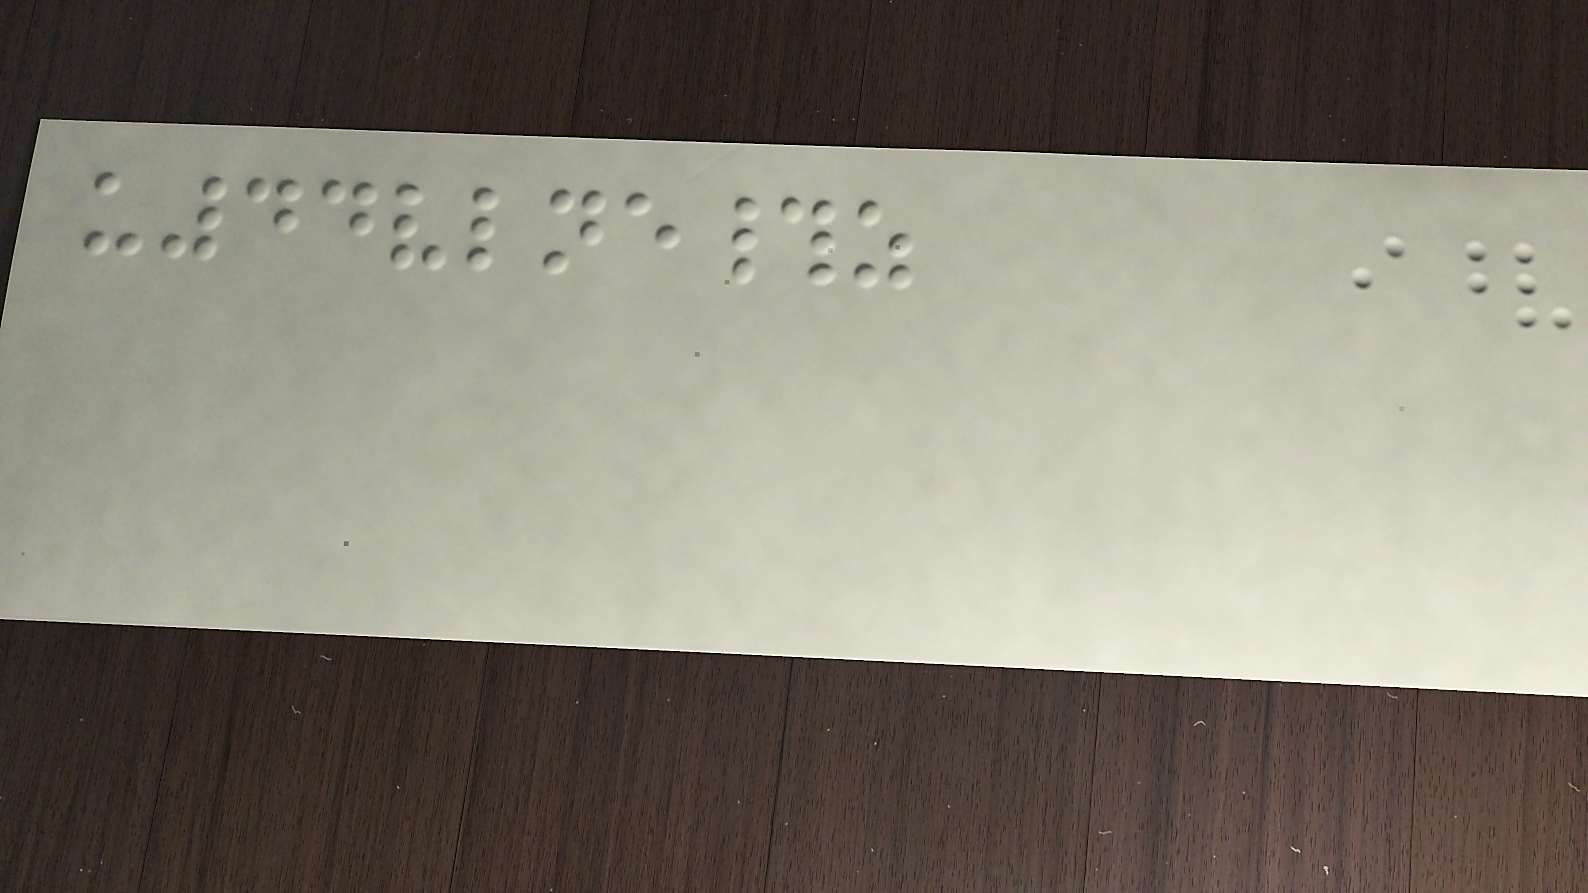u44vlne#z
